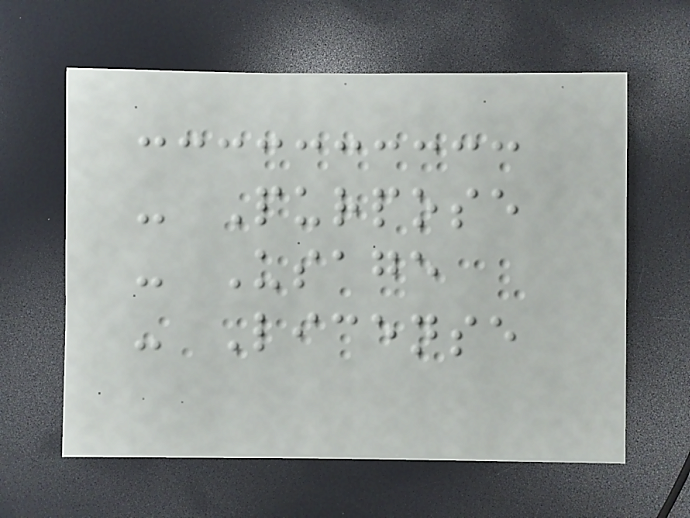- Purpose
- Usage
- License
